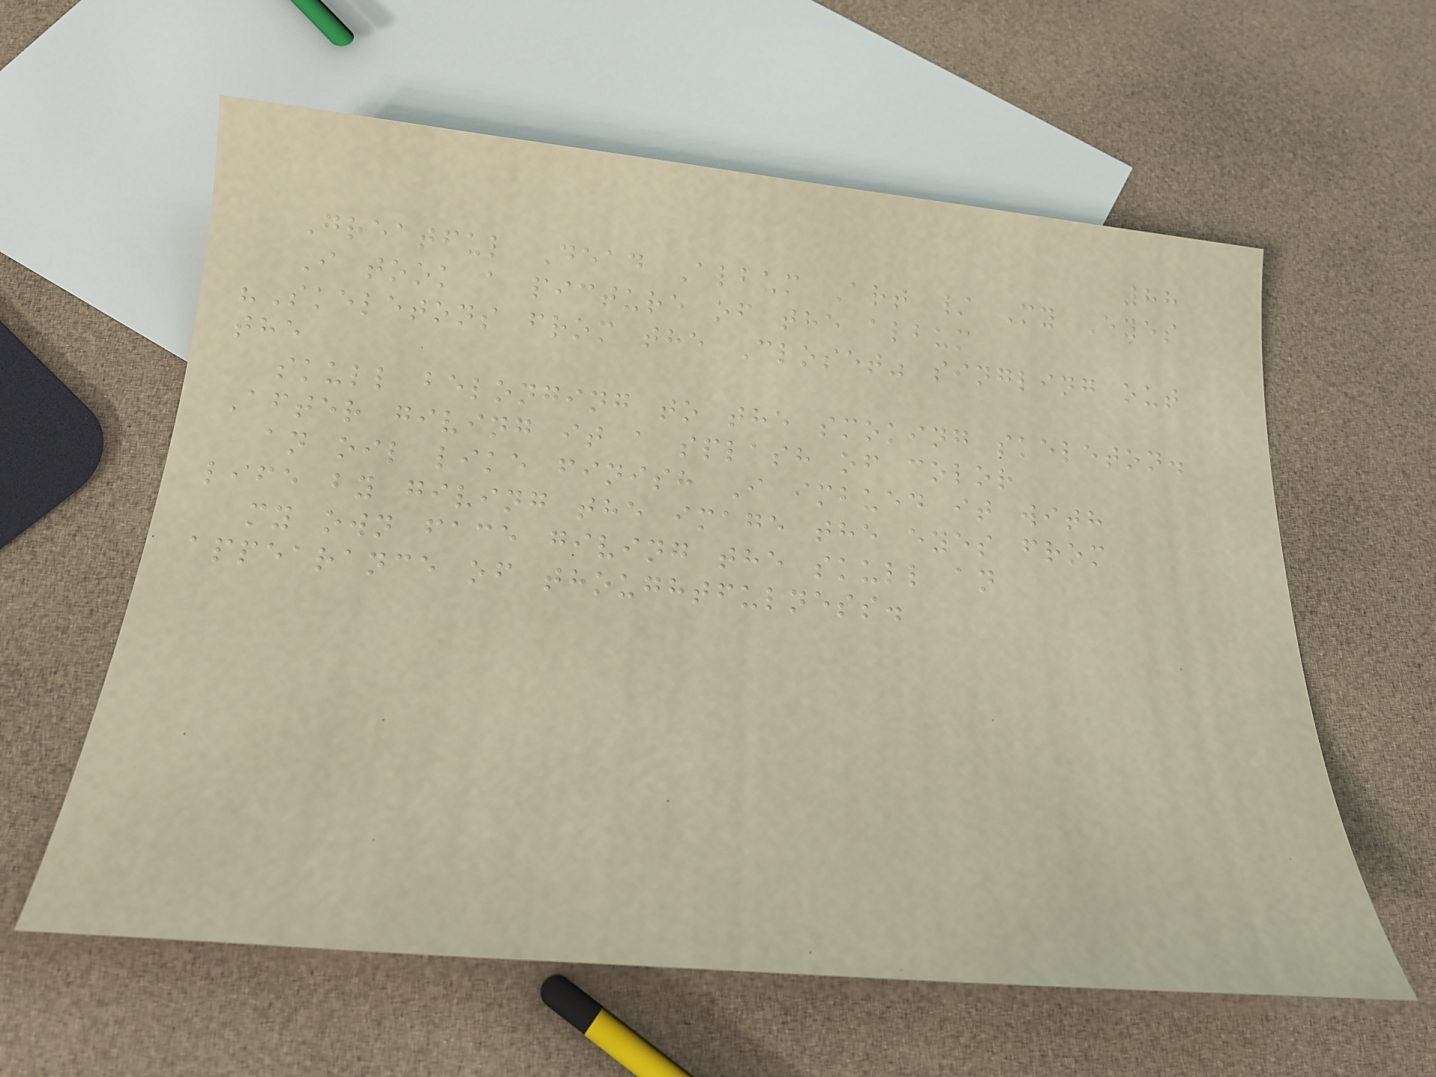88
Greatful Dead Album Art / My Eyes
I took a picture of the album
"Skeletons from the Closet" singling out
the
skull belonging to the smoking skeleton.
After giving it a splash of color
an oil like finish I imbued it with
life by giving the image the eyes from
my own face giving the skull an
appearance of thoughtfulness.
